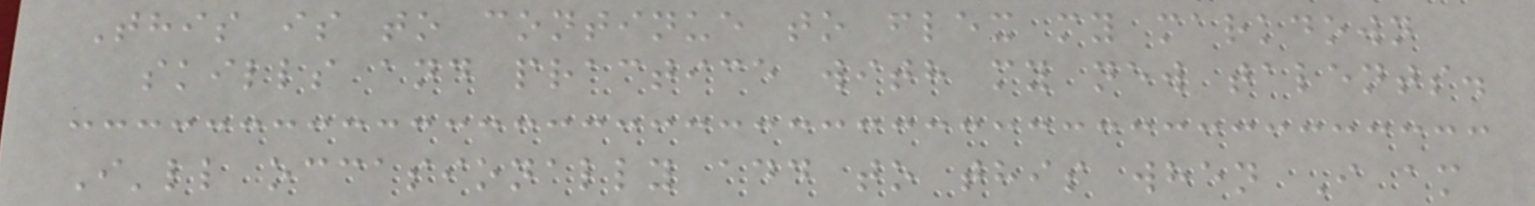This is to continue to flex my markdown
skills and practice with my new talents.
I'll occasionally add to this when I am
